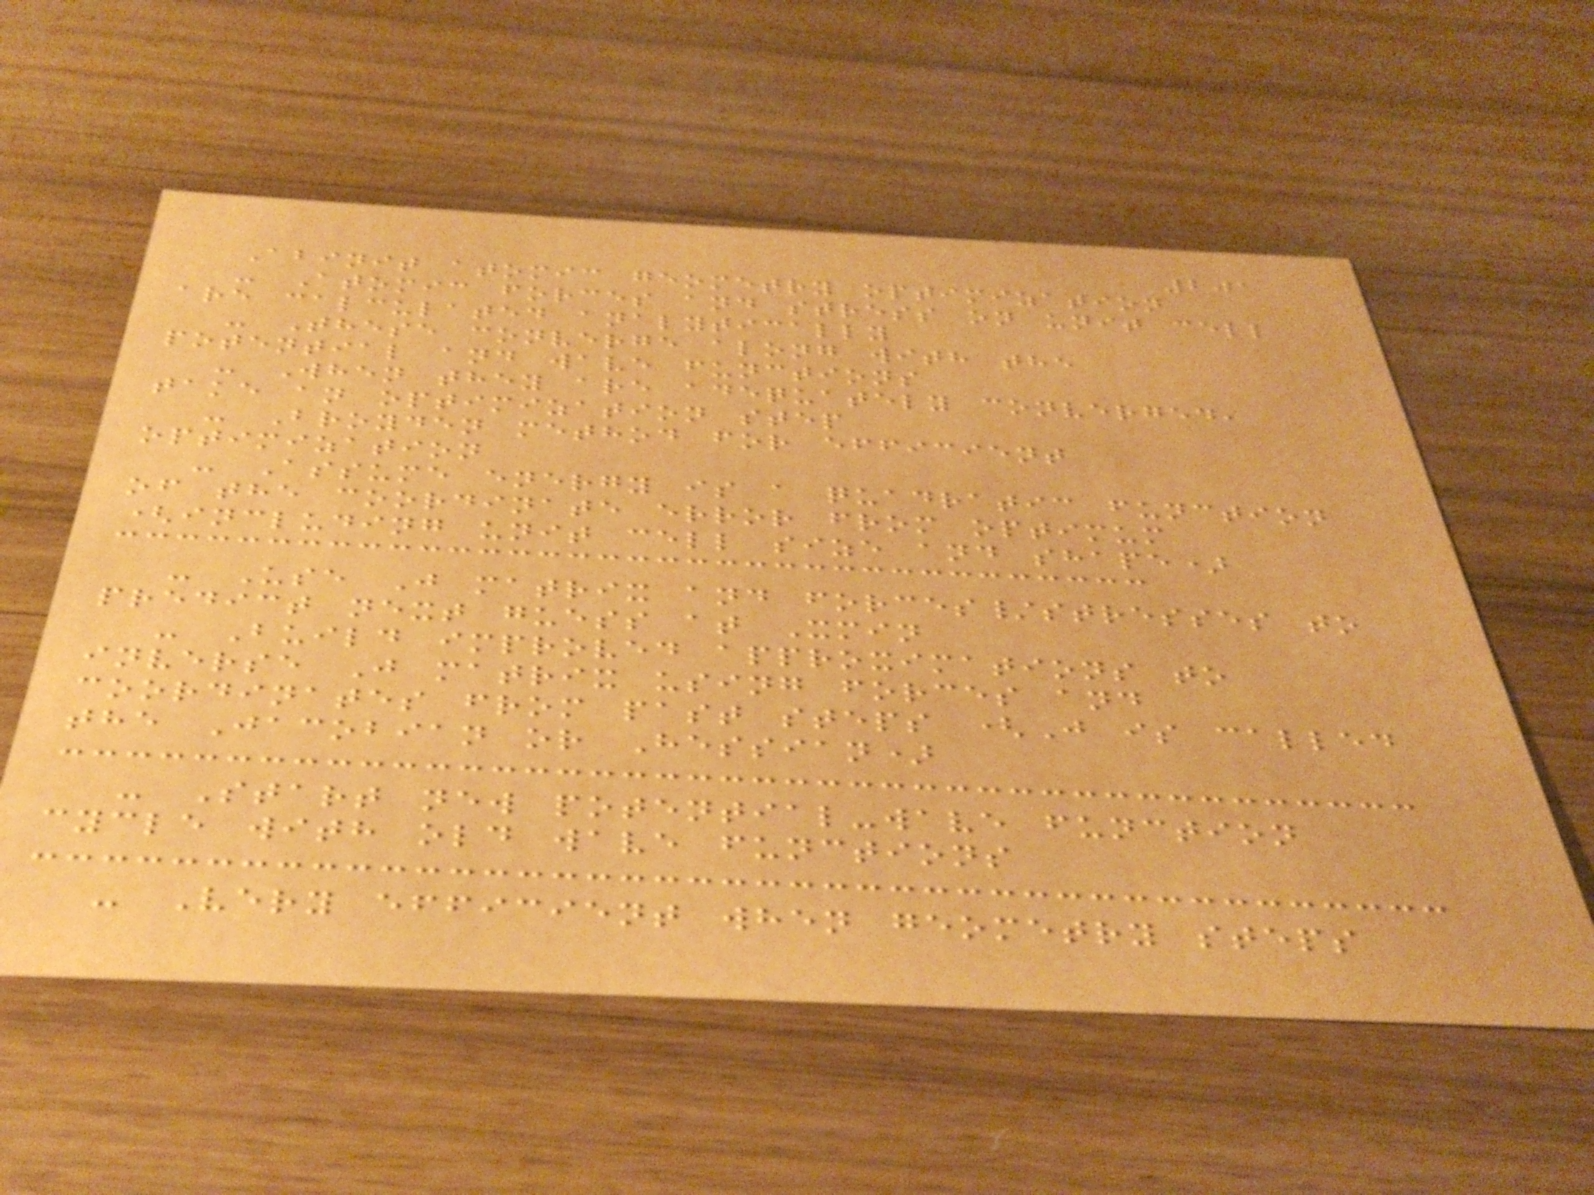201
Abinit atomic geometry optimization
- Atomic forces and stress on unit cell
are calculated analytically
- These converge along with the
potential and wave functions
- When they are adequately converged,
take an optimization step
- Broyden method for efficient
optimization
- Assume energy is a quadratic function
of the coordinate error from optimum
(including unit cell size and shape)
- Use J matrix and forces/stresses to
predict next guess at Xmin
- Build improved approximations to
inverse J matrix using forces and
coordinates from past steps (J is called
the Jacobian or Hessian)
- Start new potential-wave function
cycle with old wave functions
- Very efficient when geometry steps
